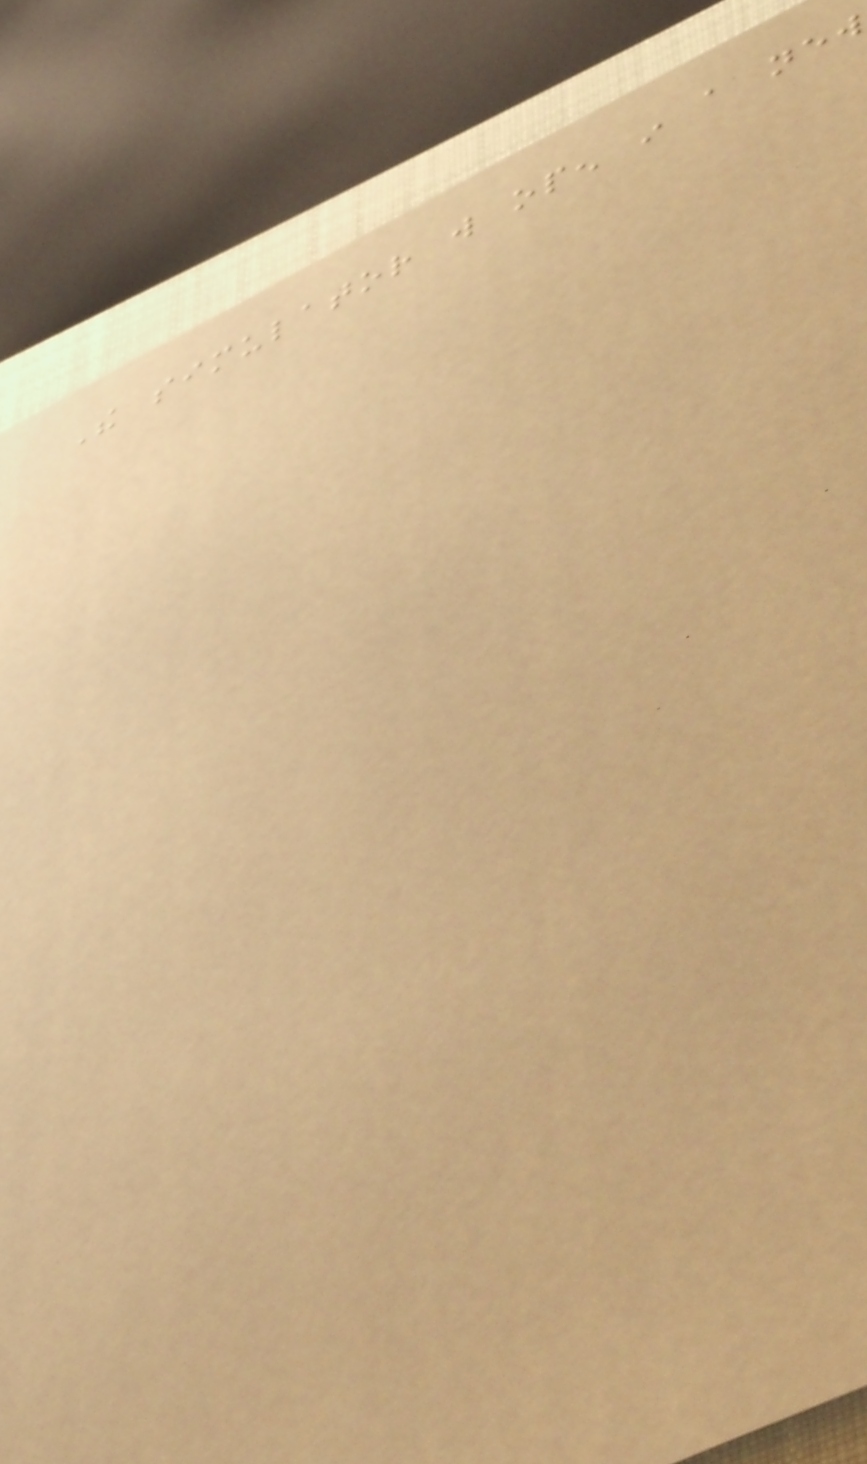The simulator will open in a new
